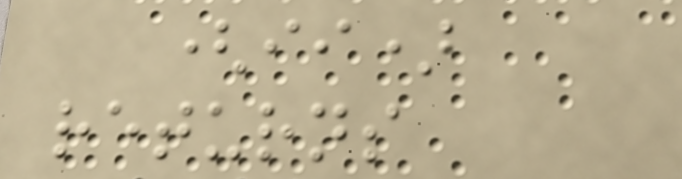(ii)
returns
